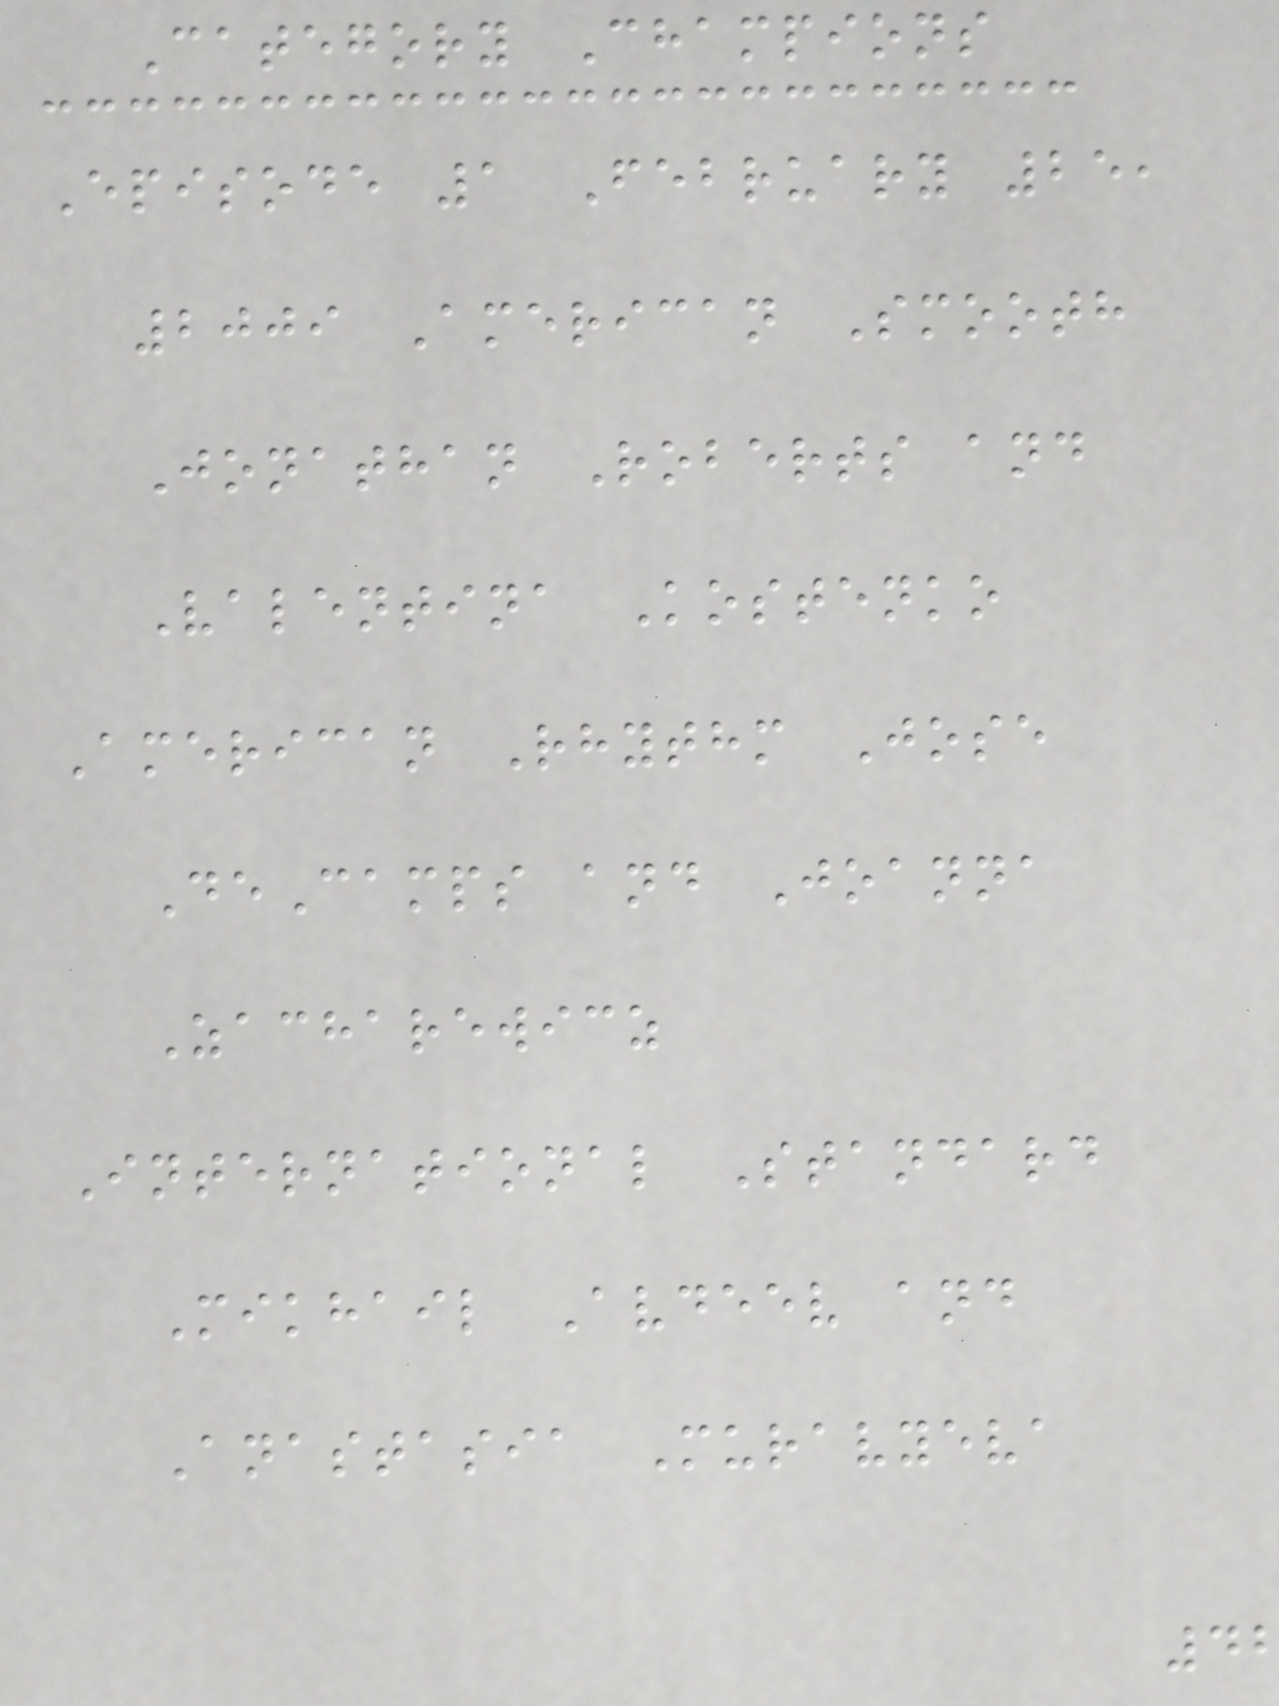Category Champions
Episode 1 February 25,
2009 American Smooth
Jonathan Roberts and
Valentina Kostenko
American Rhythm Jose
DeCamps and Joanna
Zacharewicz
International Standard
Mikhail Avdeev and
Anastasia Muravyeva
